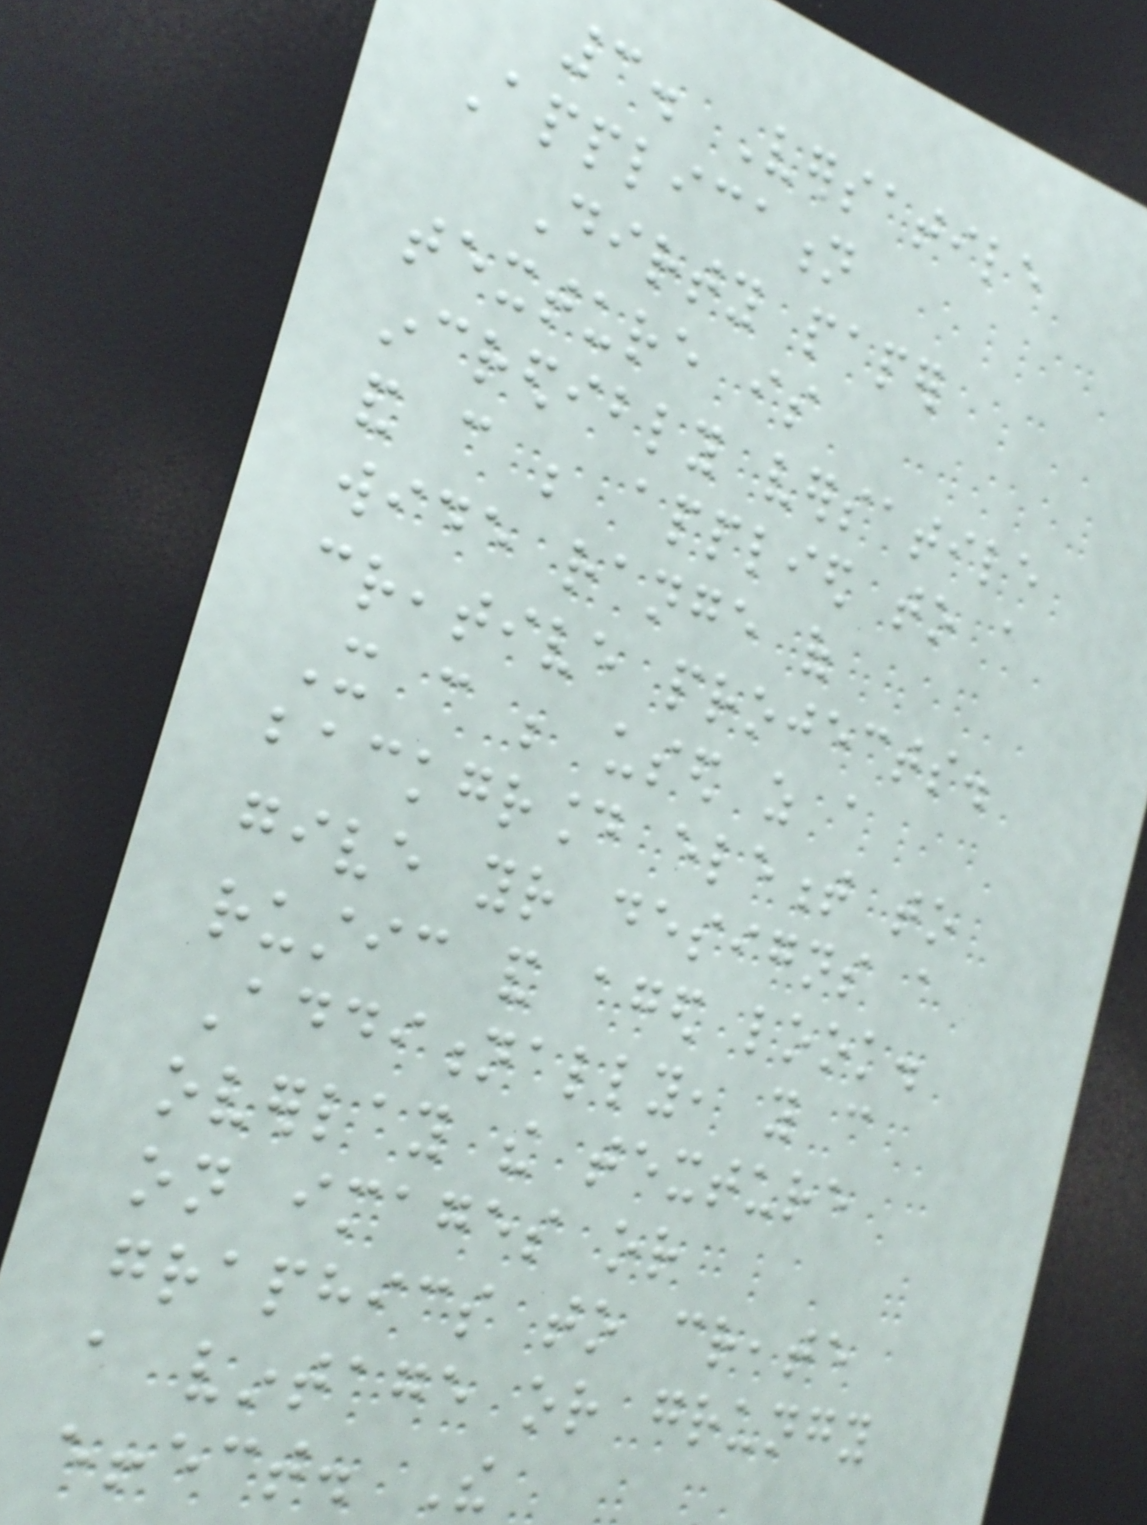3. Versatile
Application
Dirty paper
texture is
incredibly versatile
and can be applied to a
wide range of
creative projects.
It can be used as a
background element to
give your designs a
rustic and aged look.
Additionally, you can
overlay the texture
on images or
graphics to create
a vintage or grungy
effect. The
